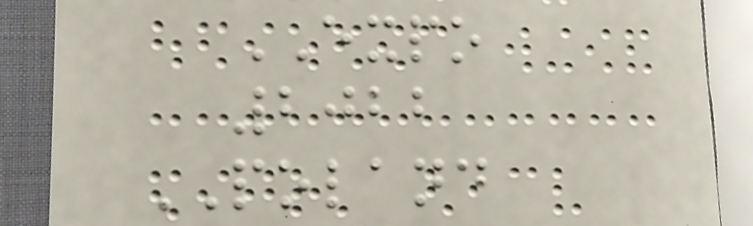EXPO
2022
POLAND
